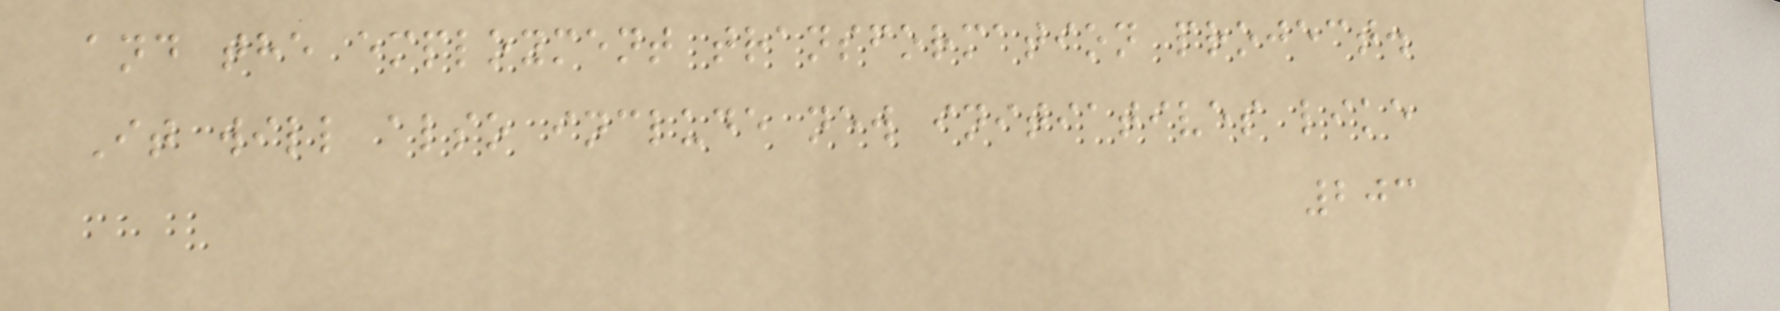and the employment transformation project.
It will also include new initiatives like
203
